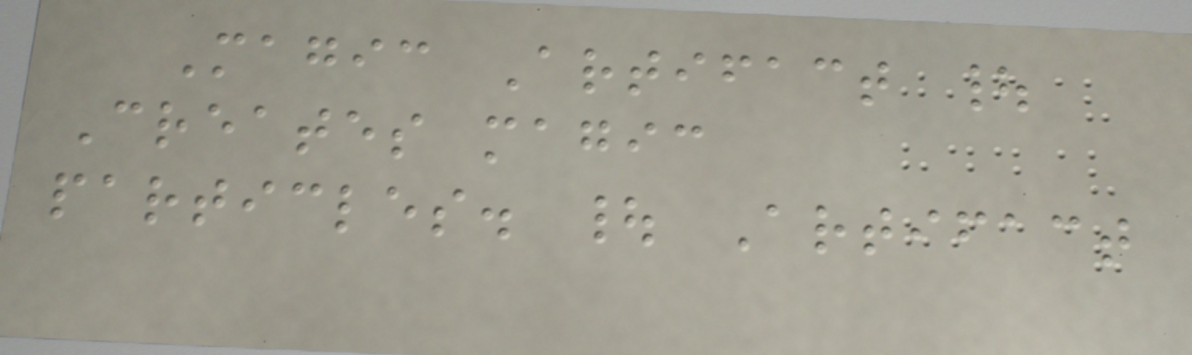Magic Artifact |
Creates magic
particles. | Artifact
